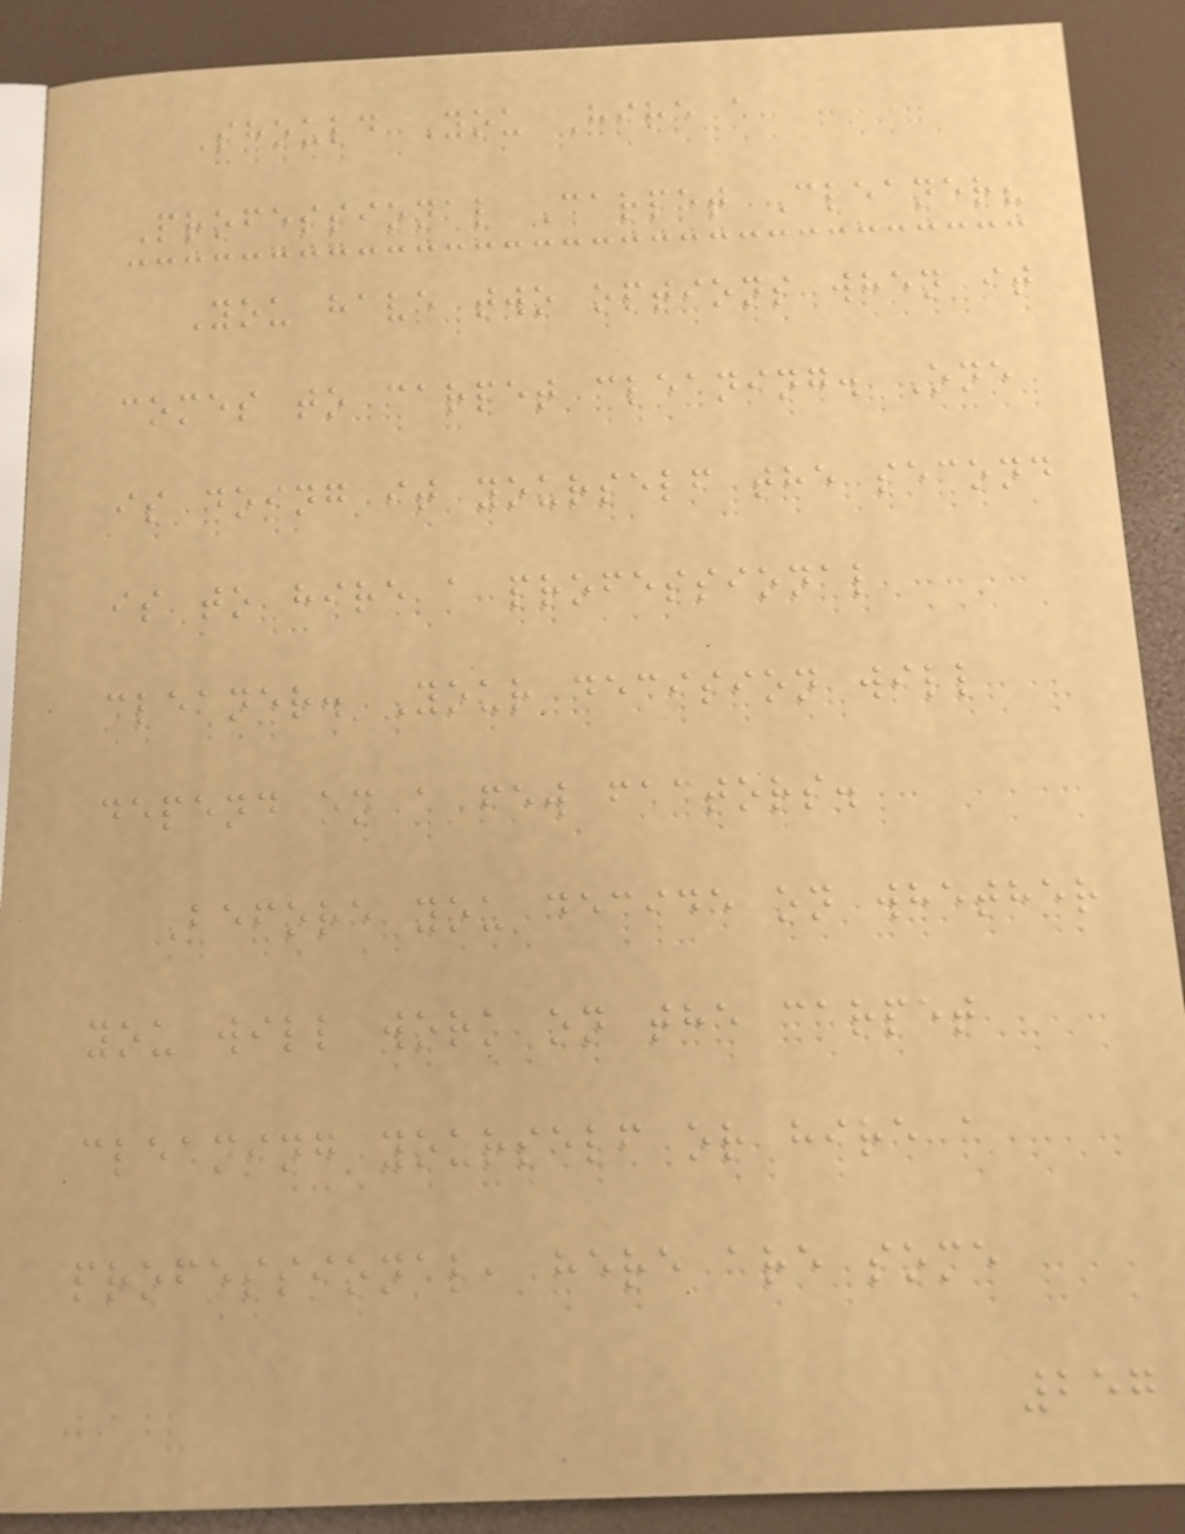Should You Hire a
Professional Carpet Cleaner?
You have two options when it
comes to carpet cleaning. One
is doing it yourself the second
is to hire a professional
cleaner. Your decision will
depend on a few factors.
Before you decide on whether
you will work on the carpet
cleaning yourself or hire a
professional, here are some
257
